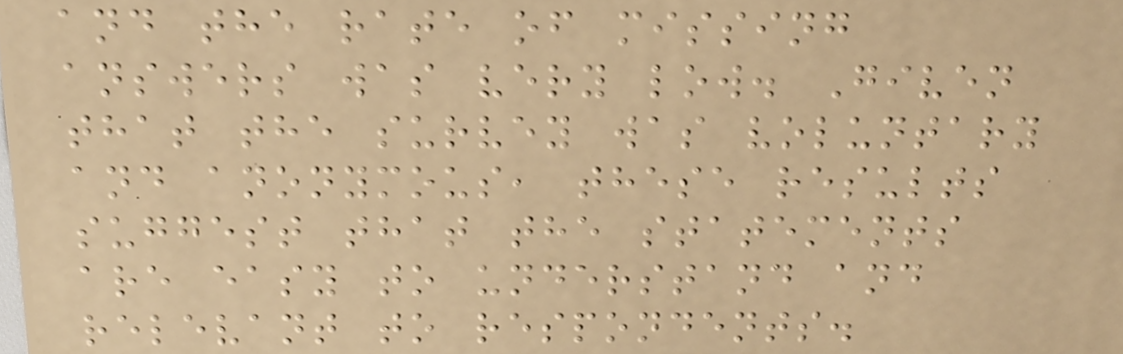and the rate of missing
answers was very low. Given
that the survey was voluntary
and anonymous, these results
suggest that the statements
are easy to understand and
relevant to respondents.
